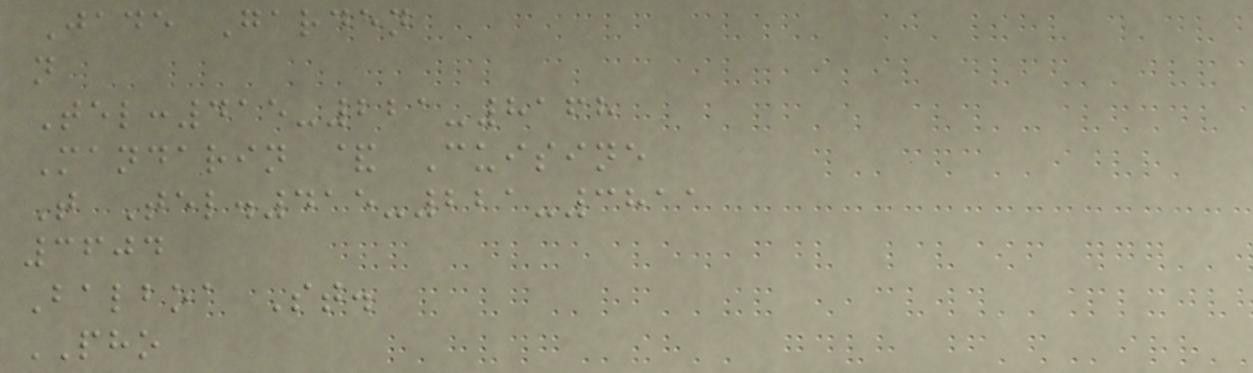Jade Garden
n
Tel:415-221-8168
Mandarin & Cuisine
T Tel.415-221-3811
3604
Balboa St.
PHO
